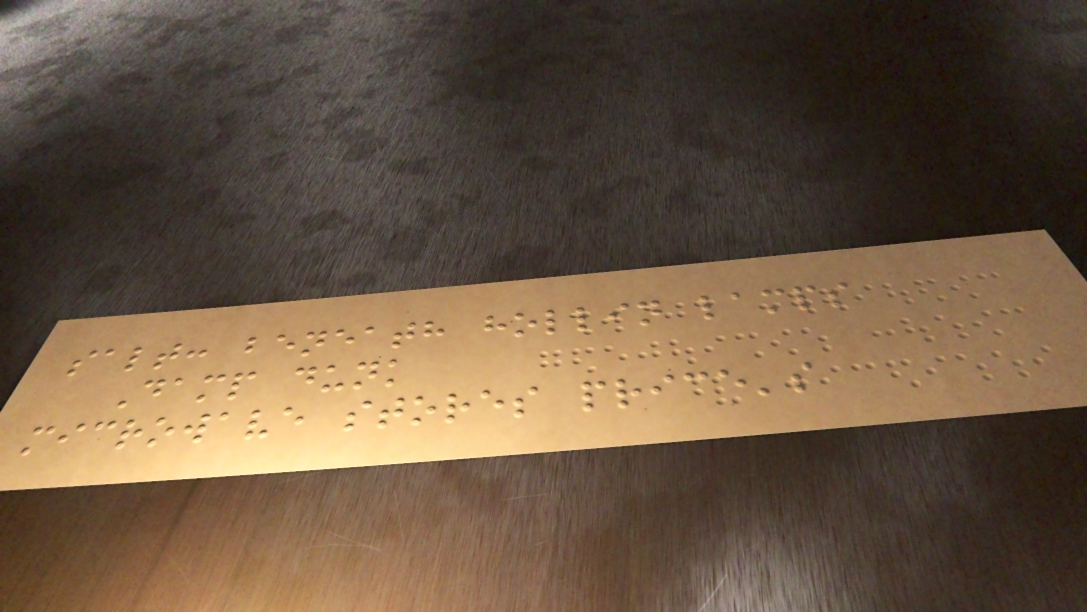salt: beneath hollin lamps
Damp dunk
microwave stores price's
